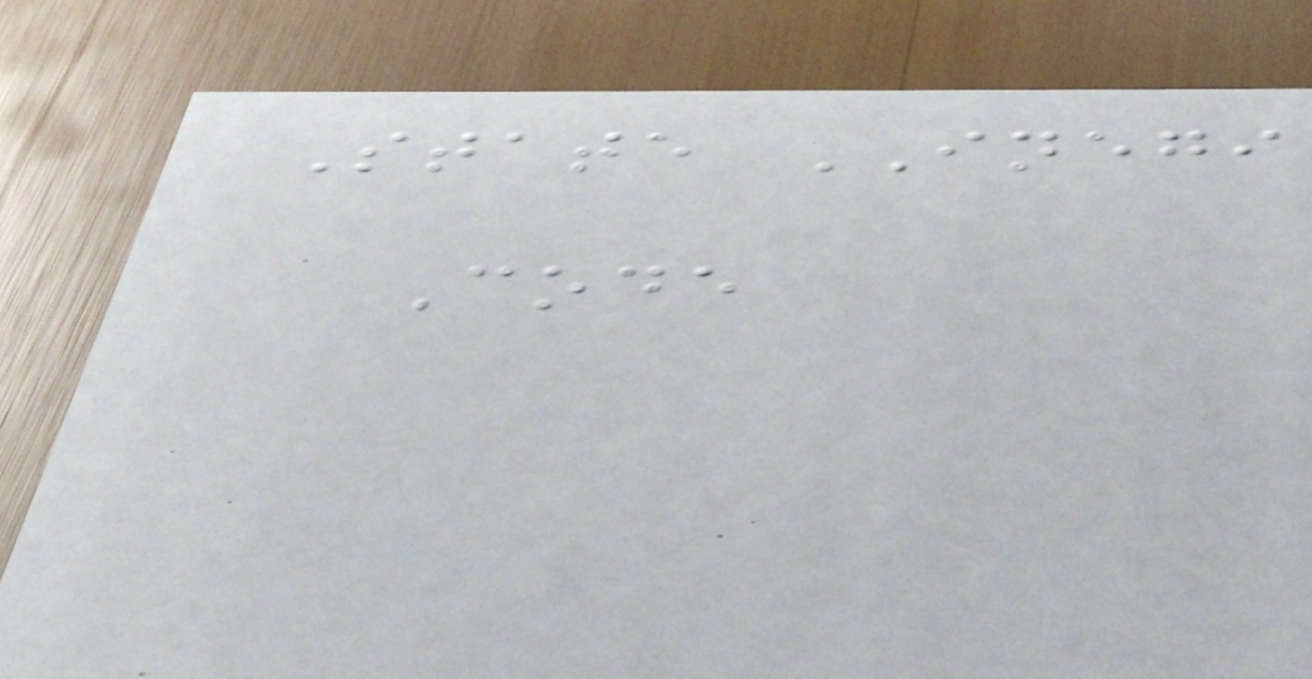State INEGI
Code
